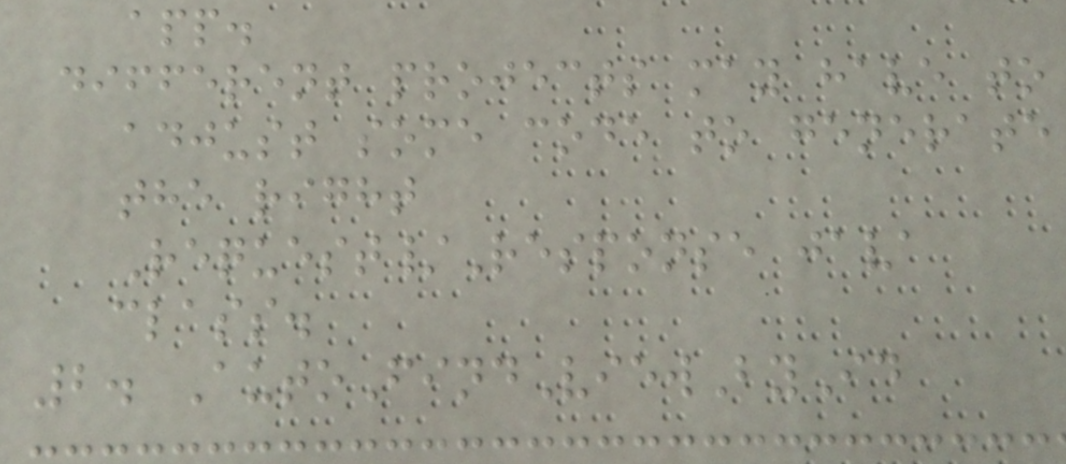app.
different projects may have to
adjust some code to generate
the right
Request/Response java
class.
2. AutoFindViewById
